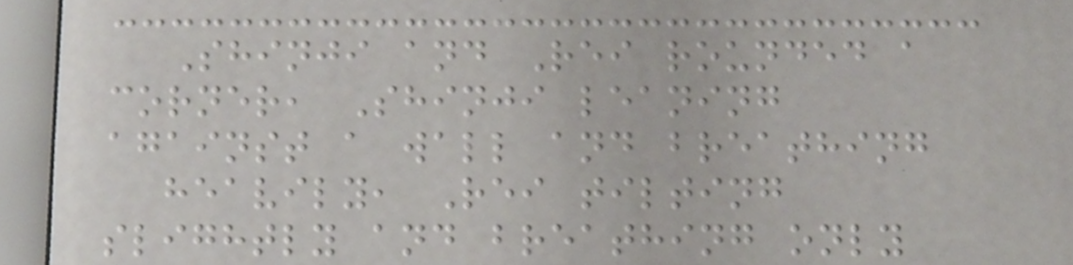Shinji and Rei rounded a
corner, Shinji leaning
against a wall and breathing
heavily, Rei tilting
slightly and breathing only
